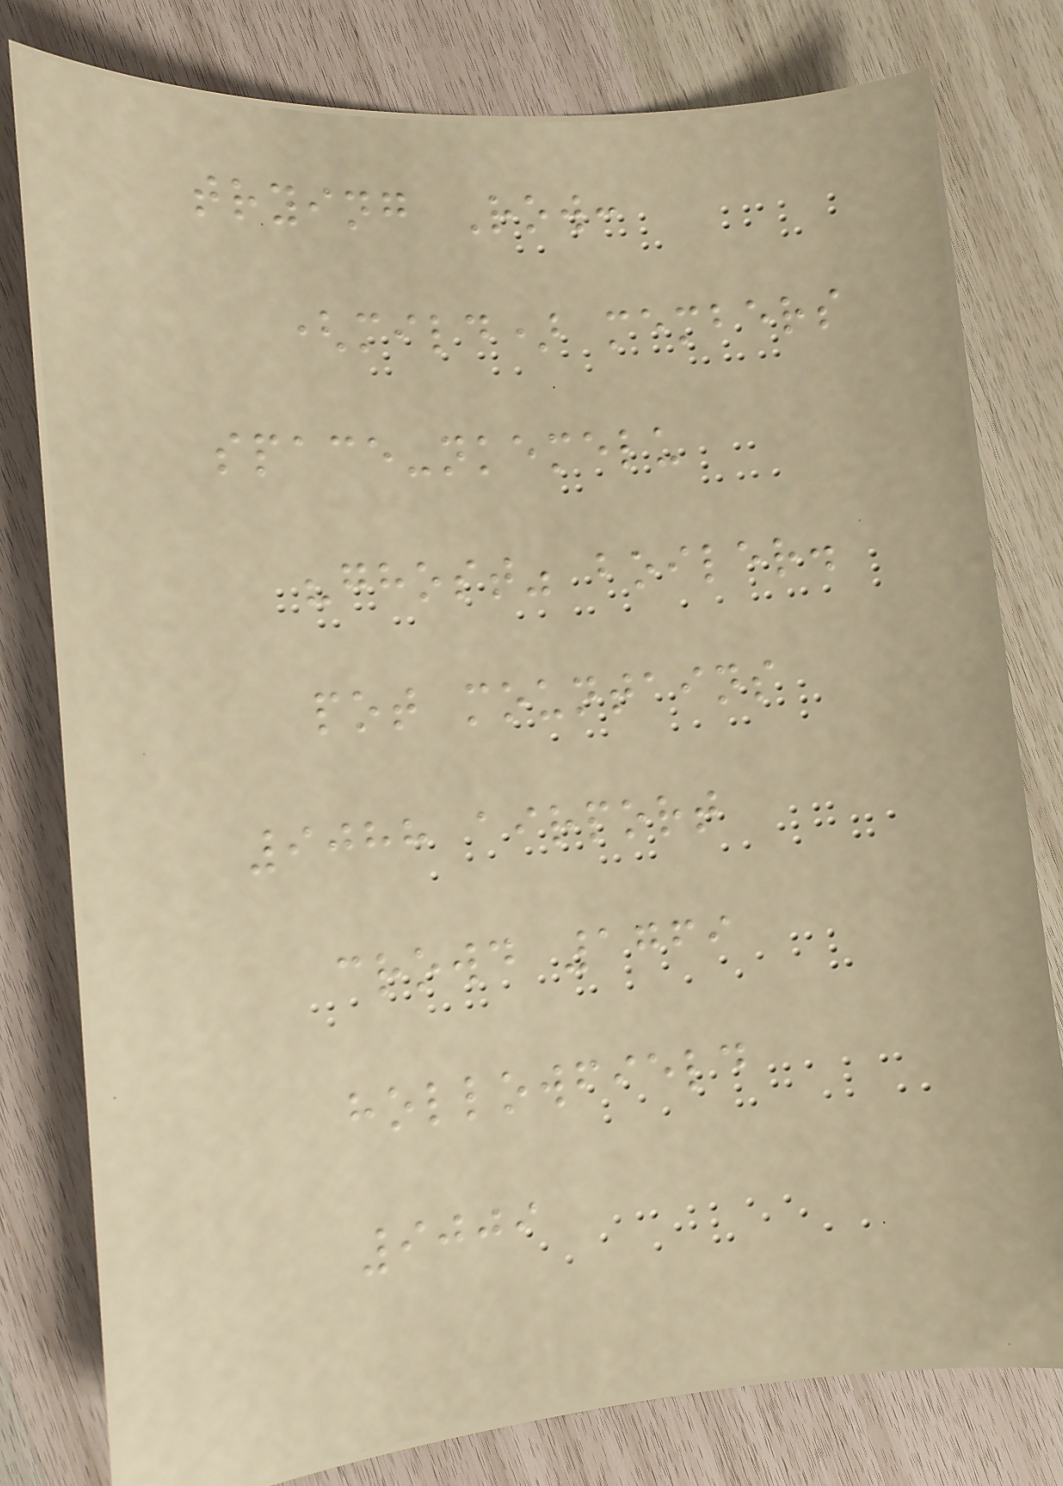trying Row:
(mild) members
space-nkemelu
"ghost" boiler.
pot mountains
9088 airport
crowd 1769
hollowfield
9009
